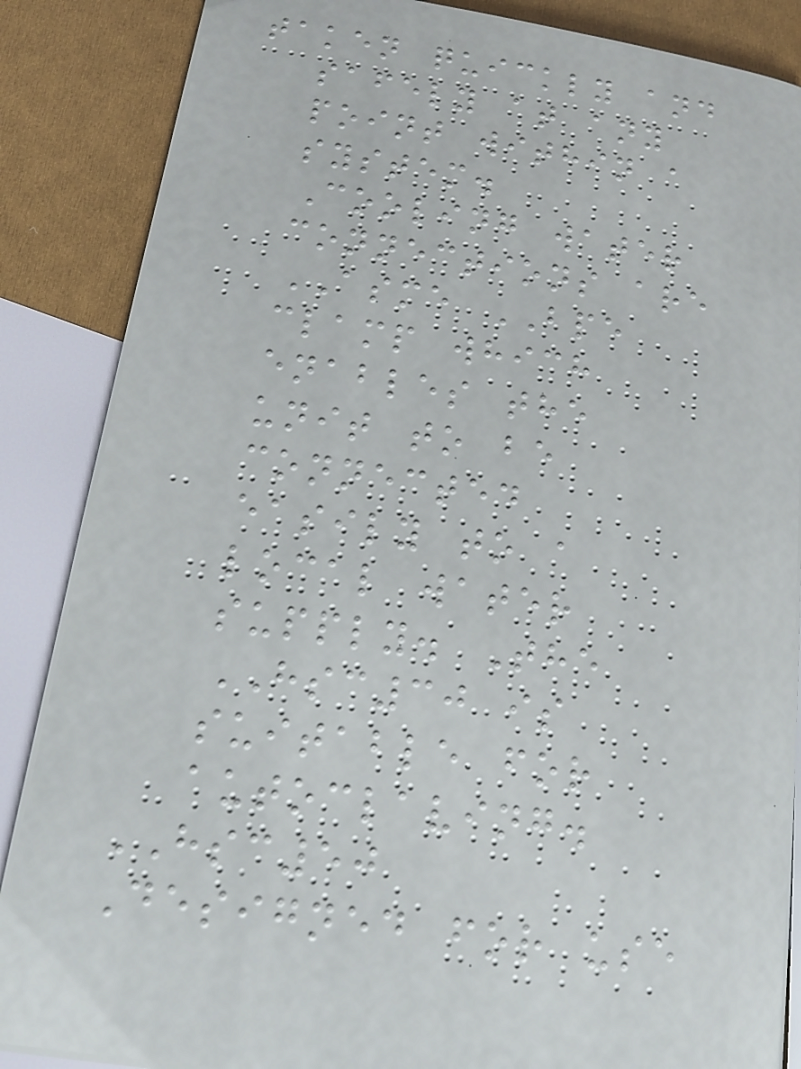taken quickly and
safely at any
point within a
system.
Cooling water
connections are
ASME BPE
clamp which
enables the
unit to be
connected
easily to a
local water
supply. The
HSC30 is
suitable for
autoclaving.
HSC50
Designed for use
